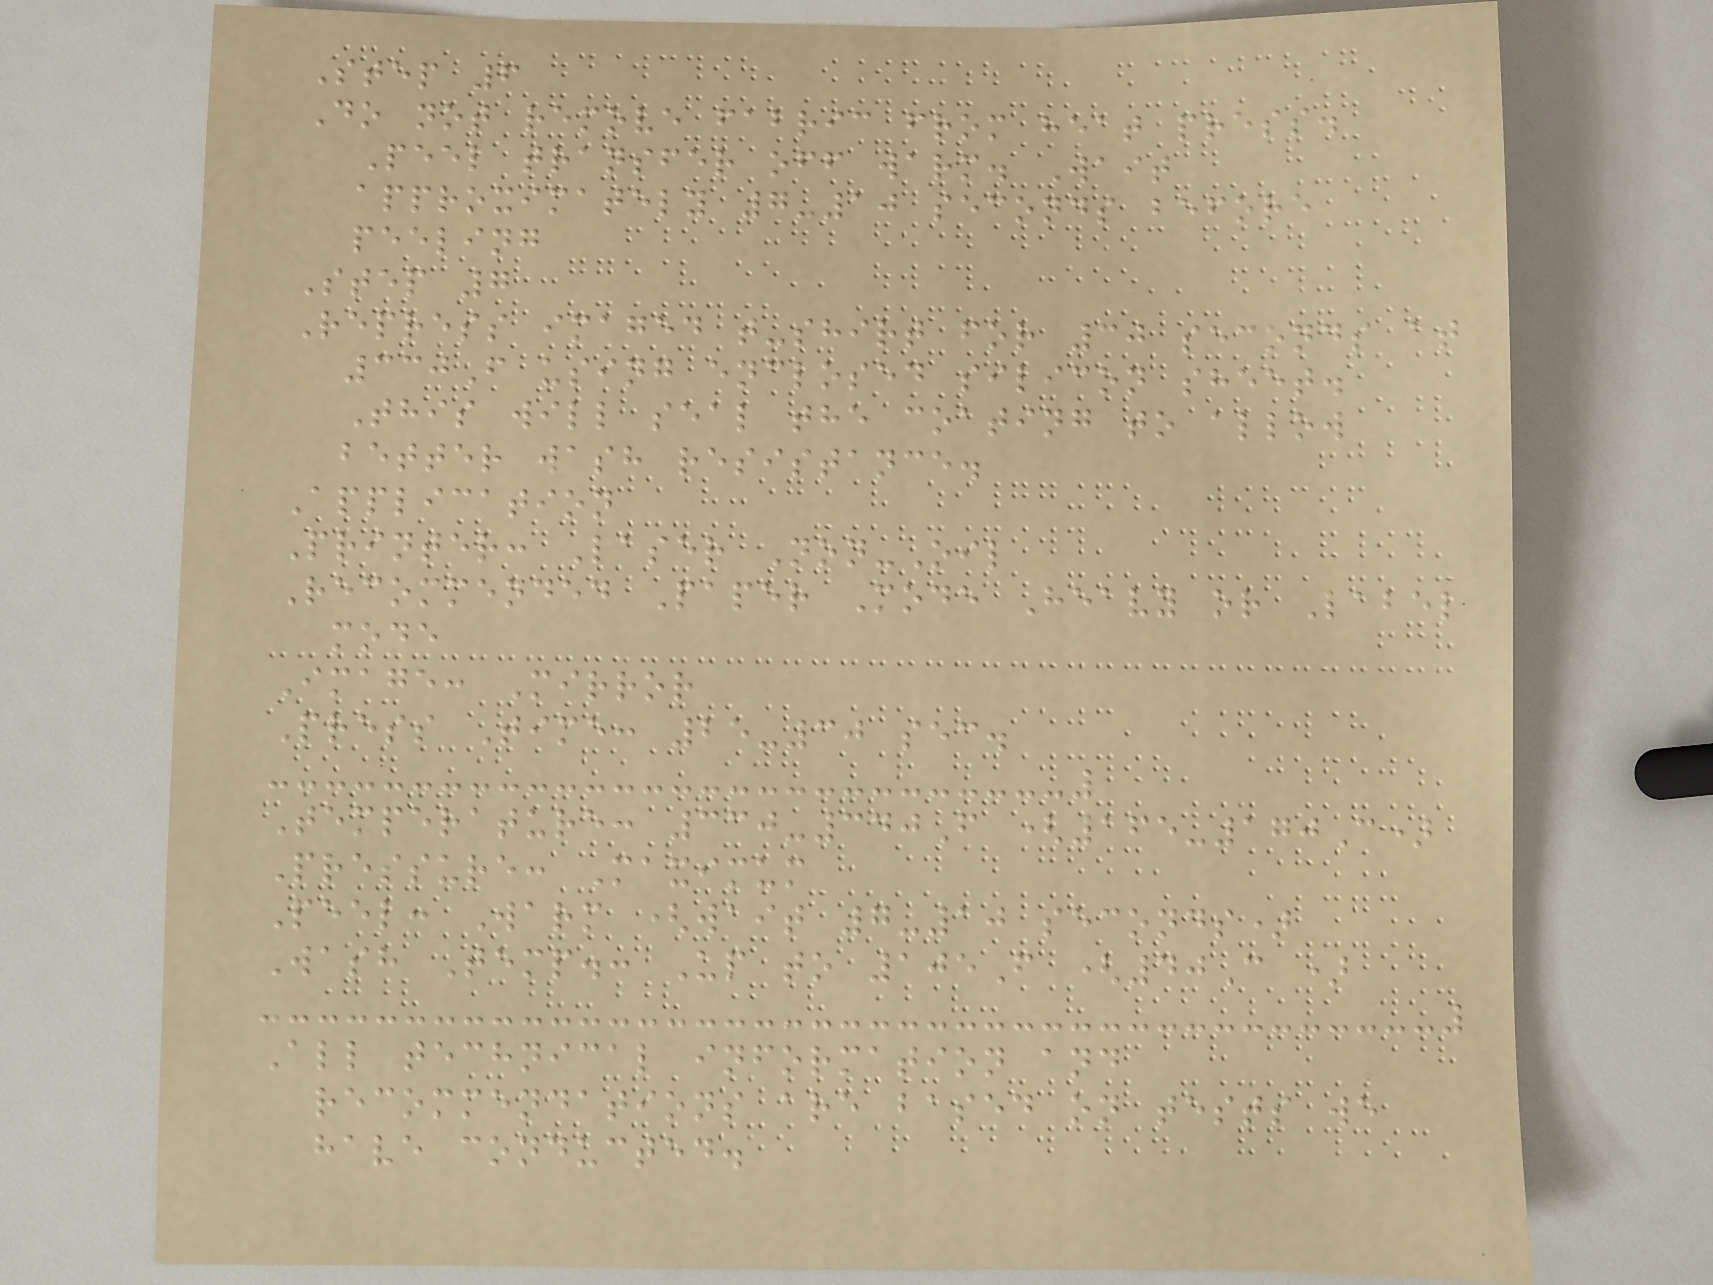Step 6
Do not remove fabric from heat press.
Peel transfer off warm. Wait
approximately 7-10 seconds before
peeling
Step 7
Repress imaged t-shirt for 30 seconds at
330F using enclosed silicon sheet.
This will seal the coating to allow
better wash resistance.
Application
Printer: Laser Non-Oil
Recommended Paper Mode Heavy or Label
mode
Image: Mirror
Press Time: 25-30 sec.
Temperature: 330-340F (165-170C)
Pressure: Maximum
Peel: Warm (wait 7-10 seconds)
Wash Temp.: Up to 105F (40C )
All technical information and
recommendations are based on tests we
have conducted.
